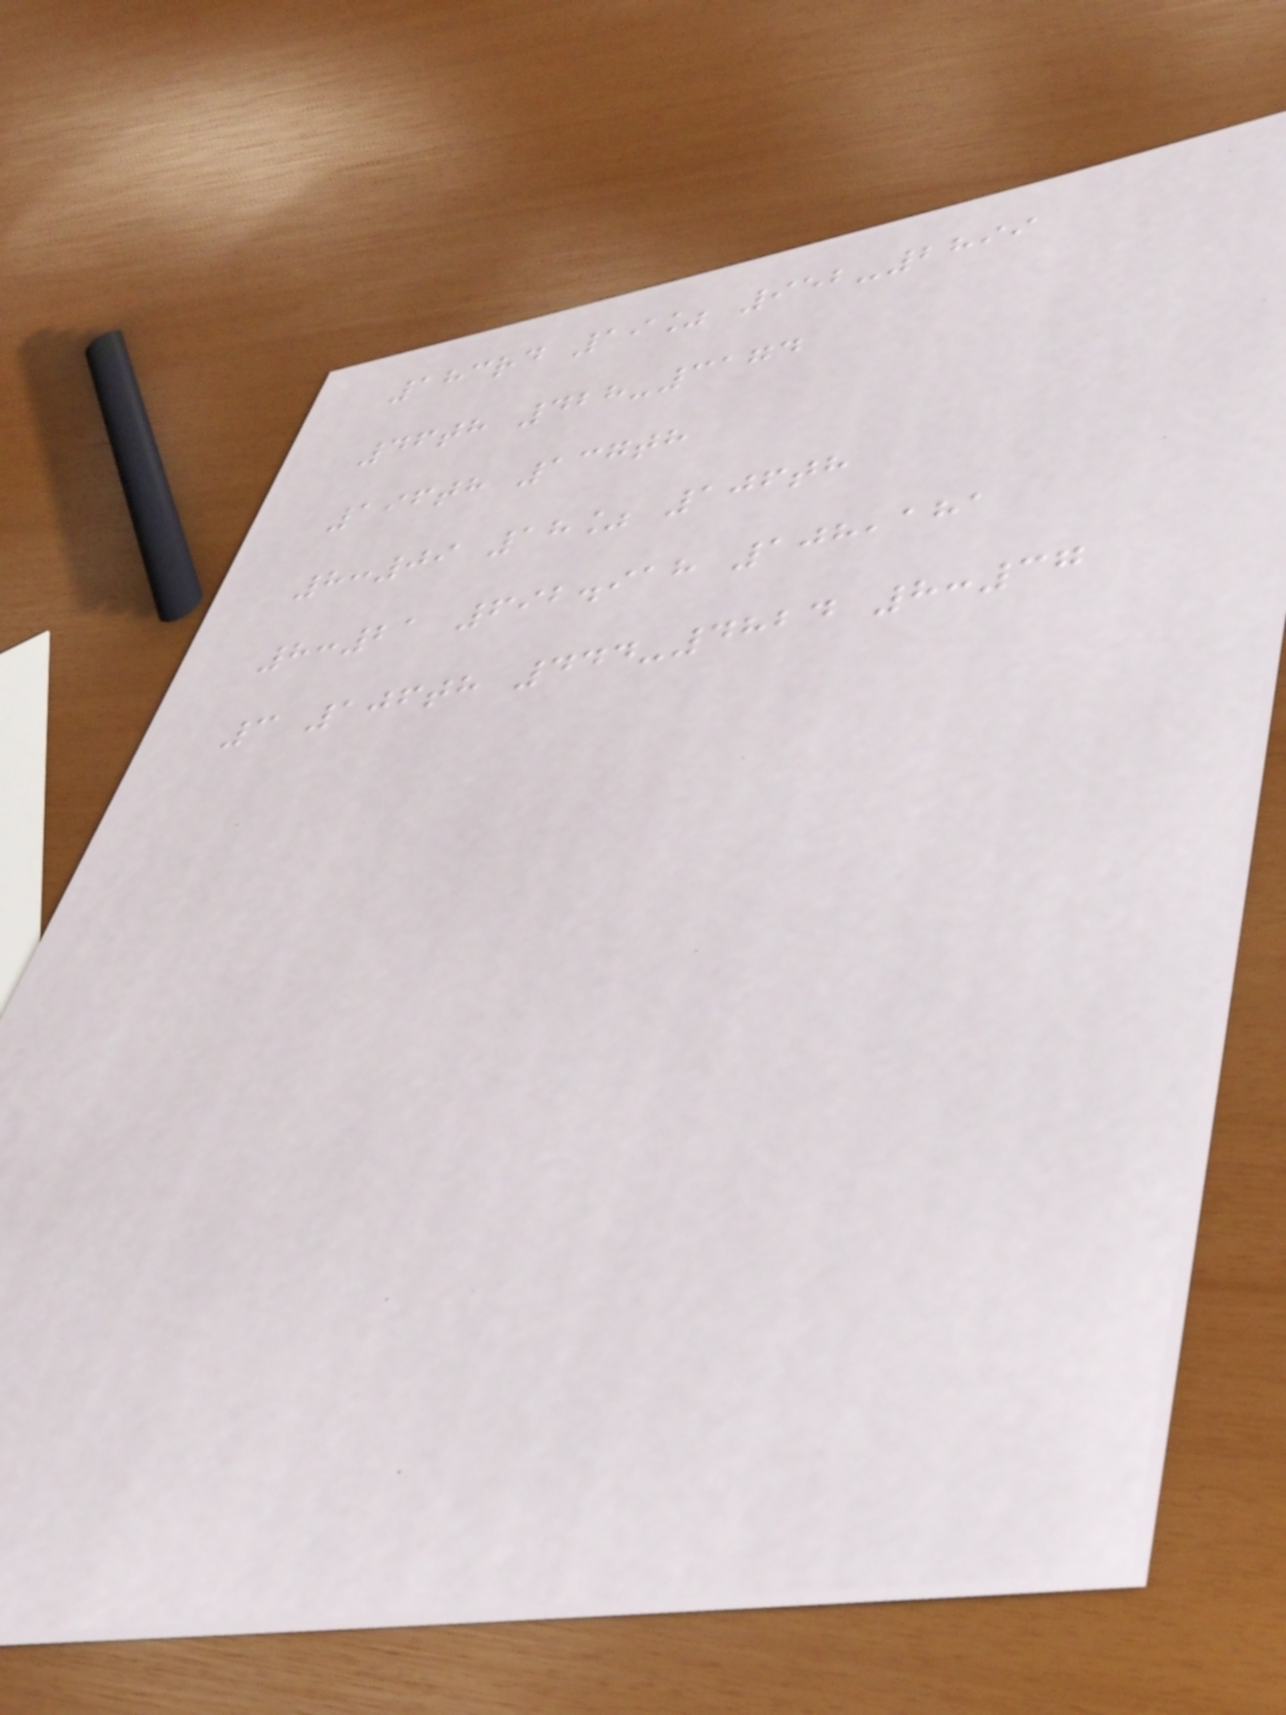183rd 19% 952-2899
46th 428-3174
196th 137th
8:09 18% 106th
8:21 692.918 108,181
3 106th 444-4824 8:37
